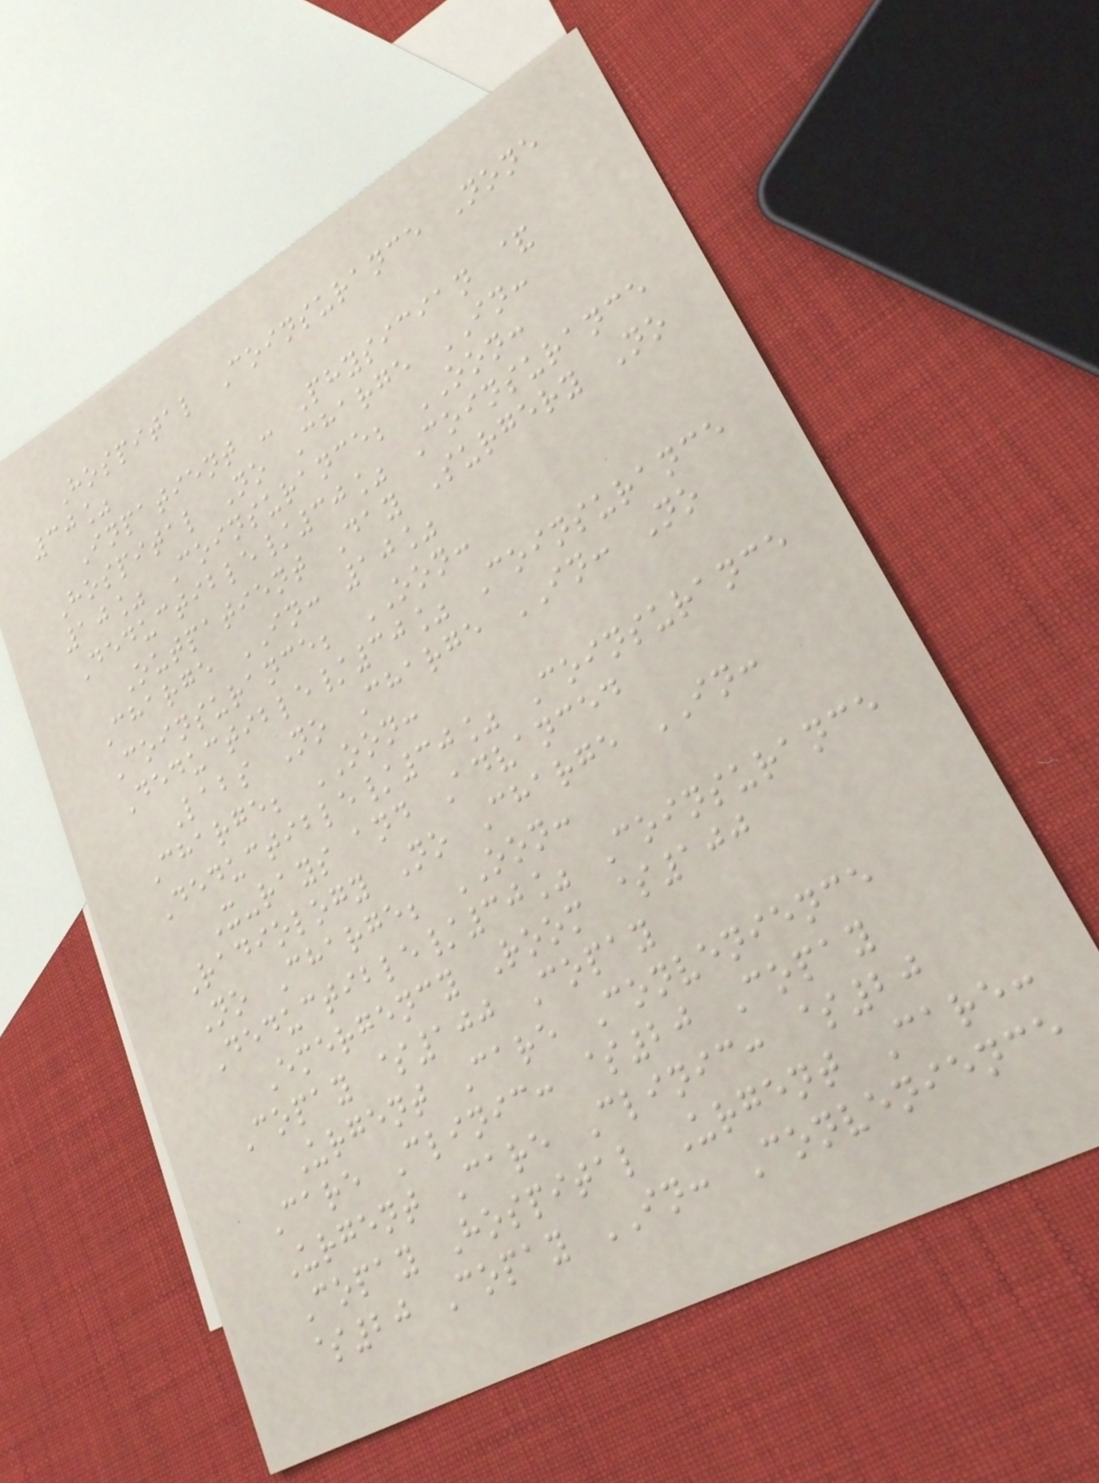Hospital Coinsurance None
30%
Inpatient - Physician &
Hospital No Charge IN:
10% Coinsurance; OON:
Deductible/30% Coinsurance
Outpatient Day Surgery No
Charge IN: 10%
Coinsurance; OON:
Deductible/30% Coinsurance
Labs No Charge IN: No
Charge; OON:
Deductible/30% Coinsurance
X-rays and Advanced
Radiology No Charge IN:
No Charge; OON:
Deductible/30% Coinsurance
Emergency Room $100
Copay $100 Copay
Urgent Care Convenience
Care Clinic: $20 Copay
Urgent Care Clinic: $20
Copay Hospital Urgent Care:
$20 Copay IN: Convenience
